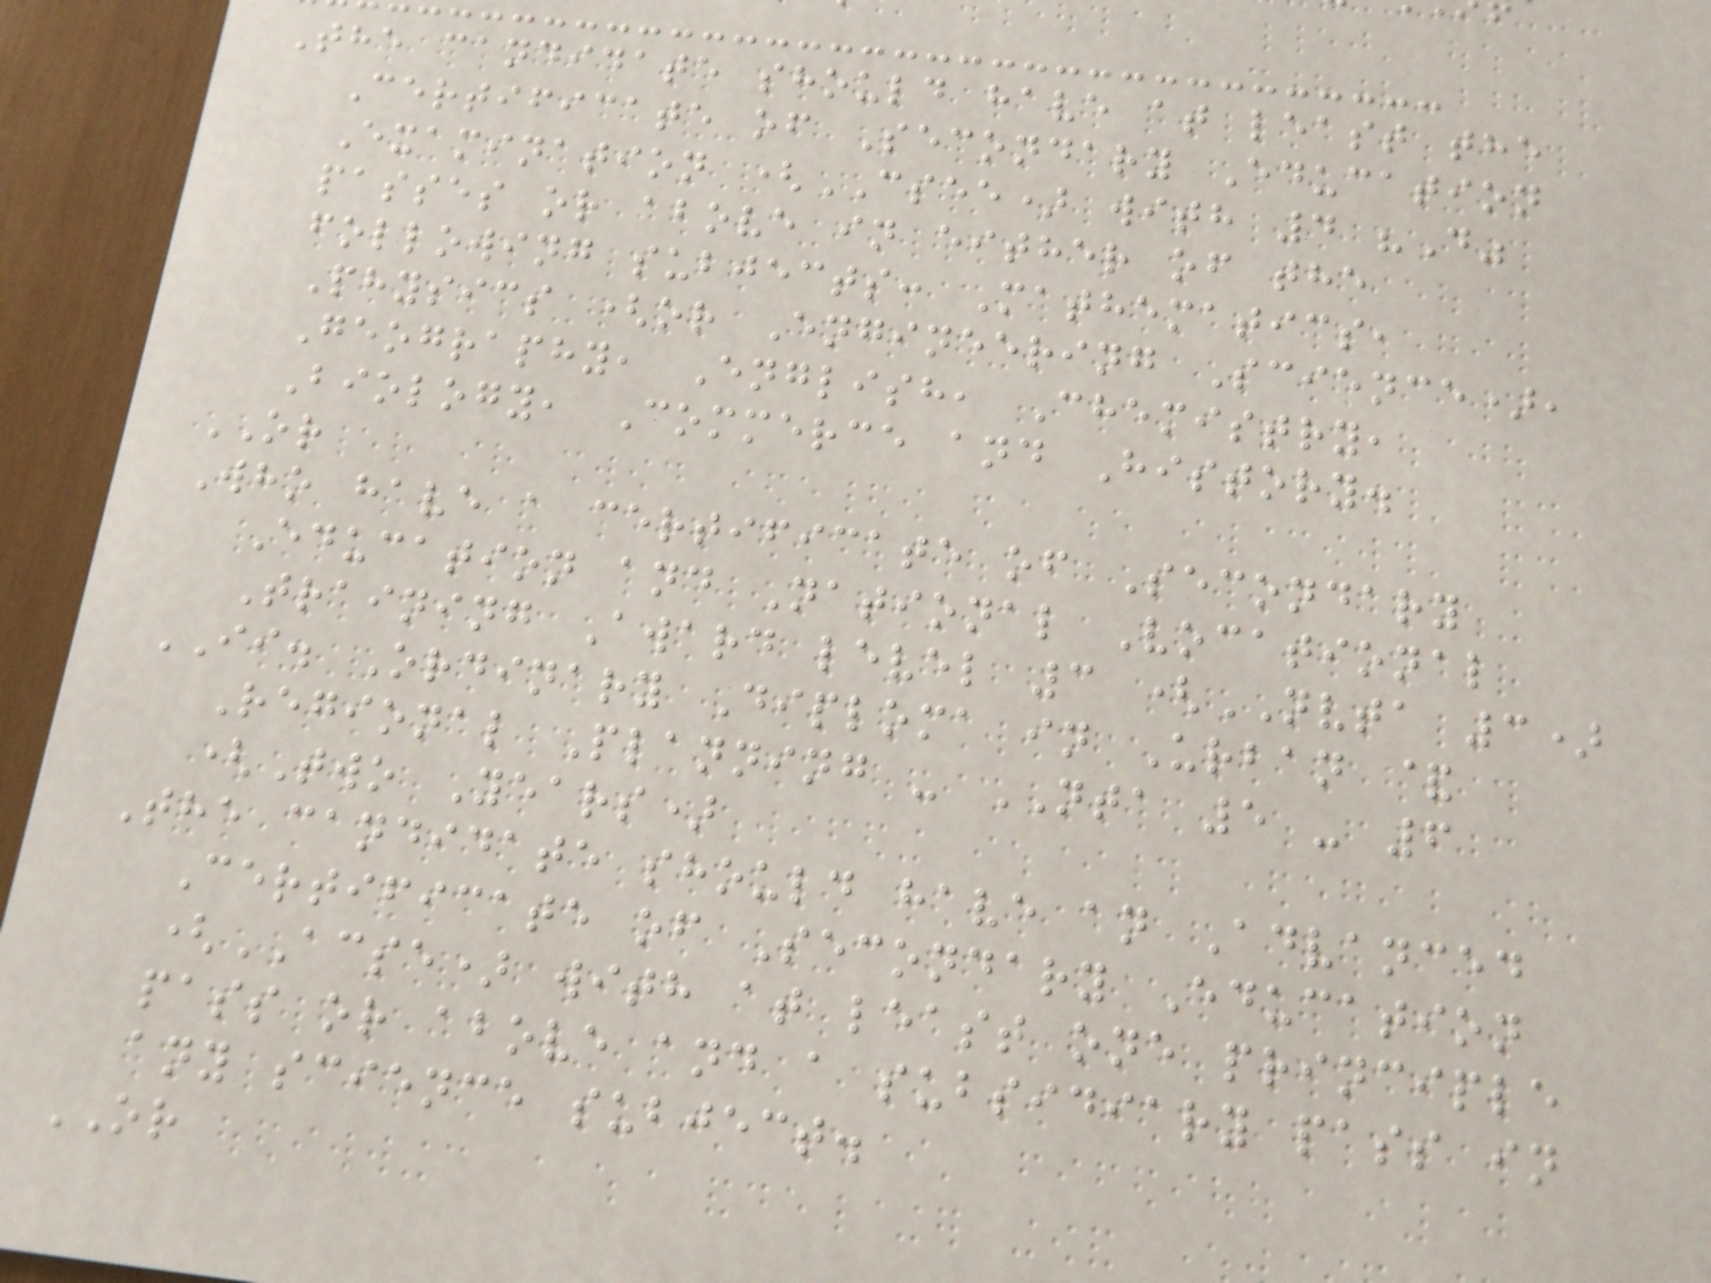The candidate should have at least the
Certificate of Secondary Education
Examination (CSEE) with 4 "D"
passes or above in either of the
following subjects: Mathematics,
Physics (or Engineering Science),
Geography, English, Chemistry,
Biology, Commerce and History.
OR
Who have a certificate of Secondary
Education and National Vocational
Training Award level 3 (NVTA 3)
II. Ordinary Diploma in Urban &
Regional Planning - NTA 5 - 6
(Two Years)
The candidate should have an Advanced
Certificate of Secondary Education
(ACSE) with at least one principle
pass or above and a subsidiary pass in
any science subject.
OR
